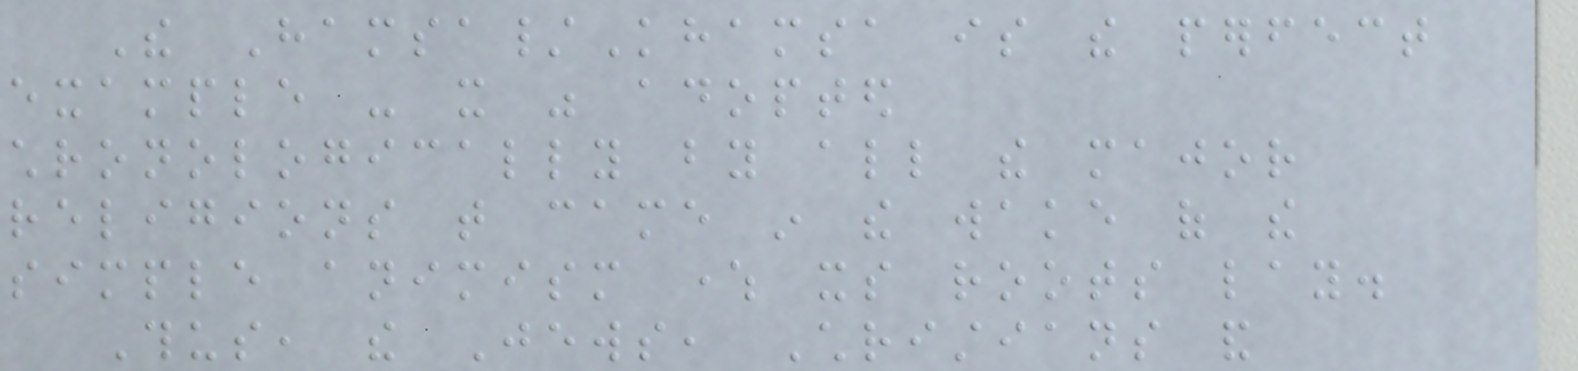The Hamsa/Khamsa is the perfect
example - it was adopted
chronologically by all the major
religions that came in the wake of the
simple animism where its roots lay.
Thus, the Jews, Christians and
